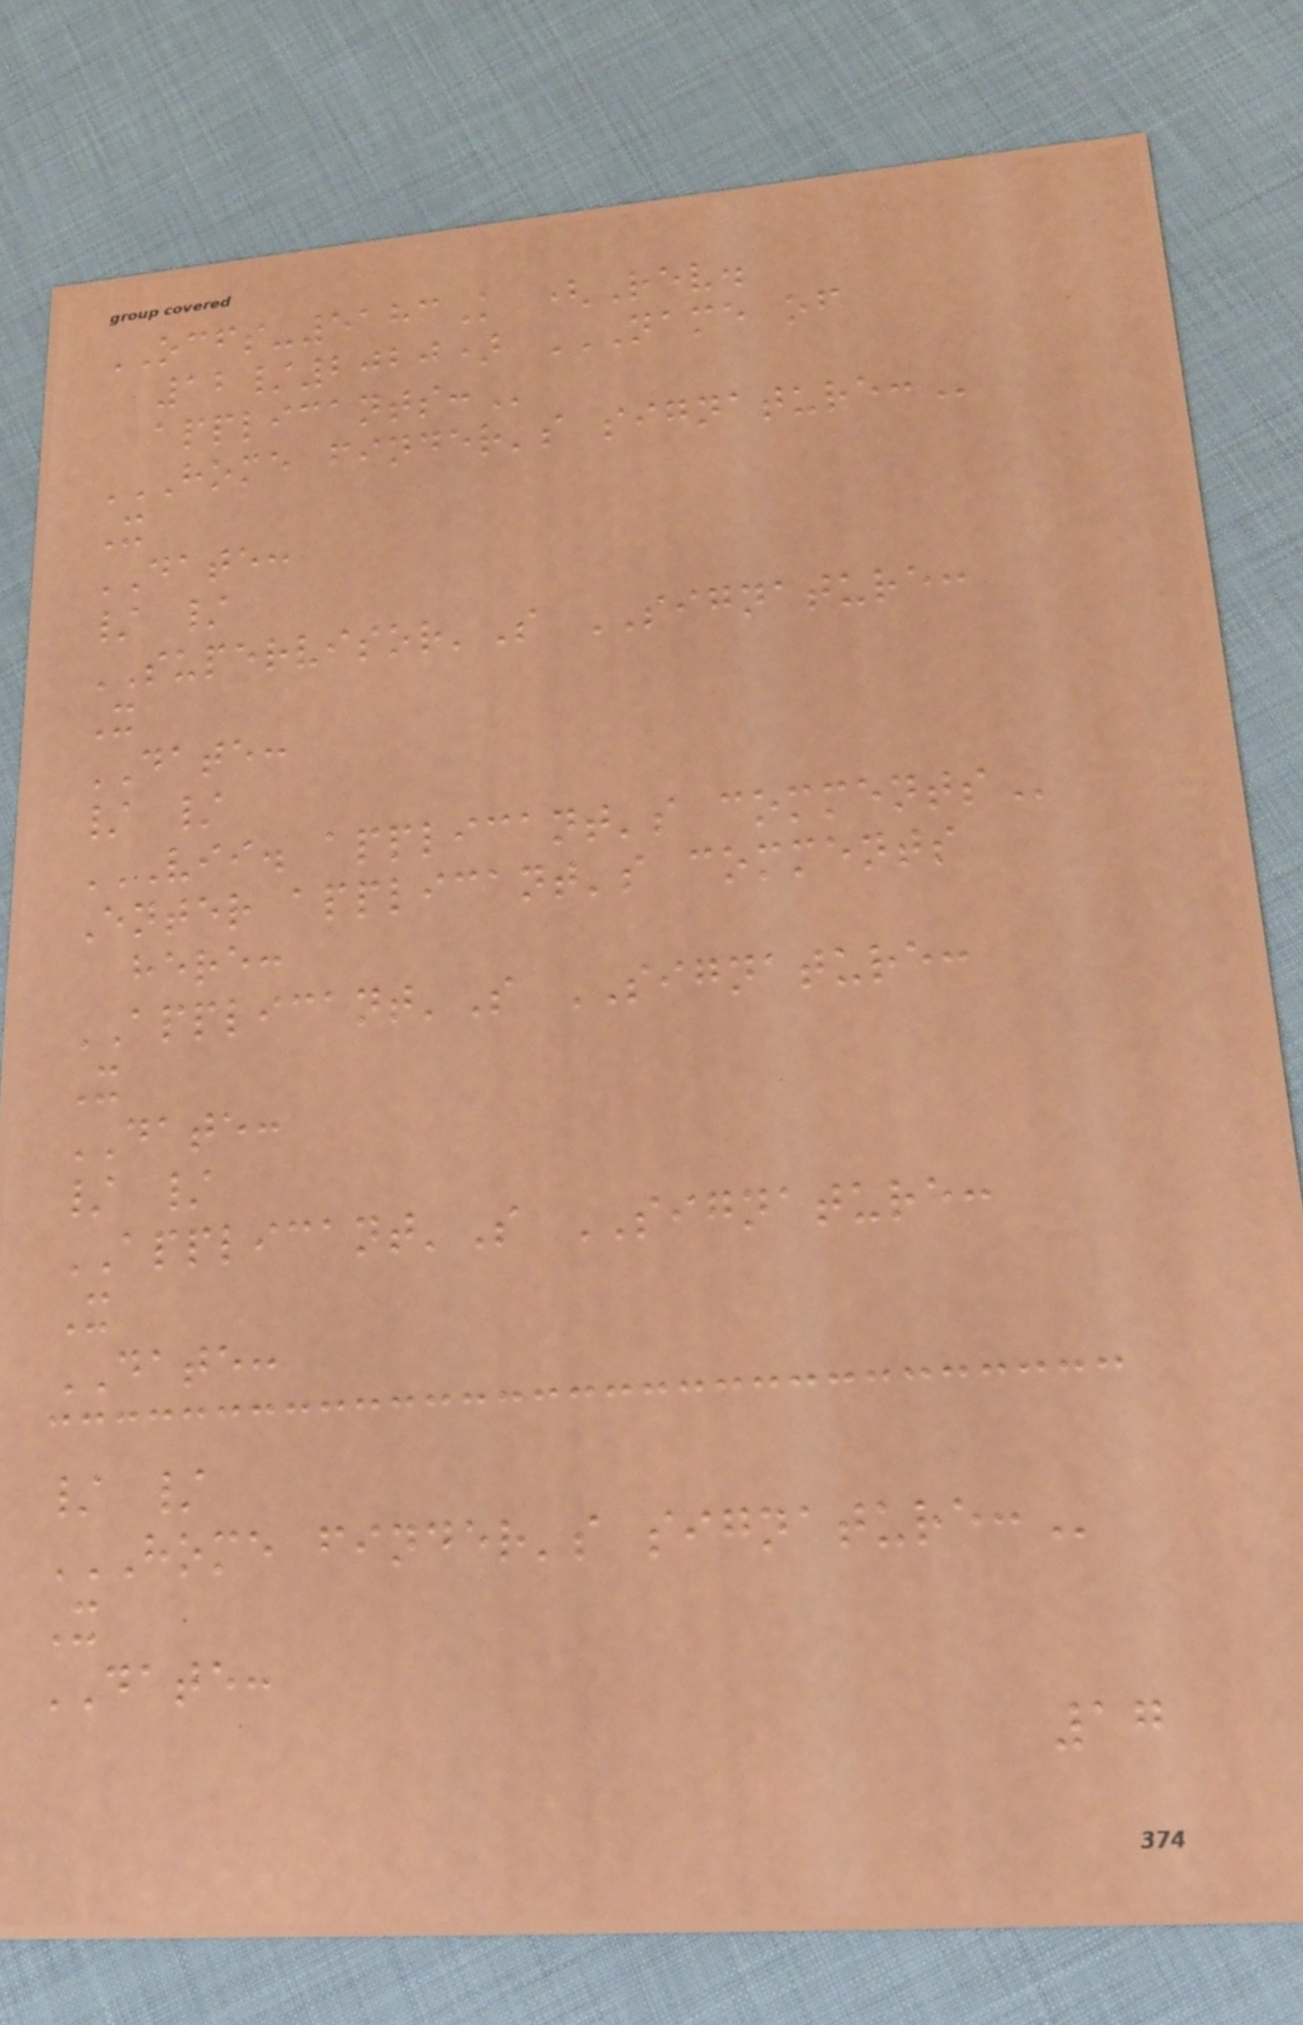OCFS-5183K (Rev.
12/2020) NAME OF
APPLICANTS:
HOME FINDER'S SIGNATURE:
X
DATE:
/ /
SUPERVISOR'S SIGNATURE:
X
DATE:
/ /
VII. APPLICANT'S COMMENTS
Enter applicant's comments
here:
APPLICANT'S SIGNATURE:
X
DATE:
/ /
APPLICANT'S SIGNATURE:
X
DATE:
/ /
HOME FINDER'S SIGNATURE:
X
DATE:
17
